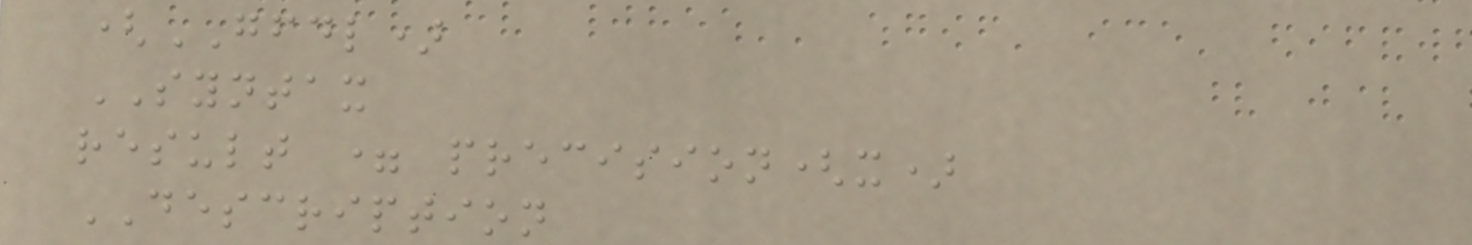(GFDL)
SYNTAX
result = precision(x)
DESCRIPTION
